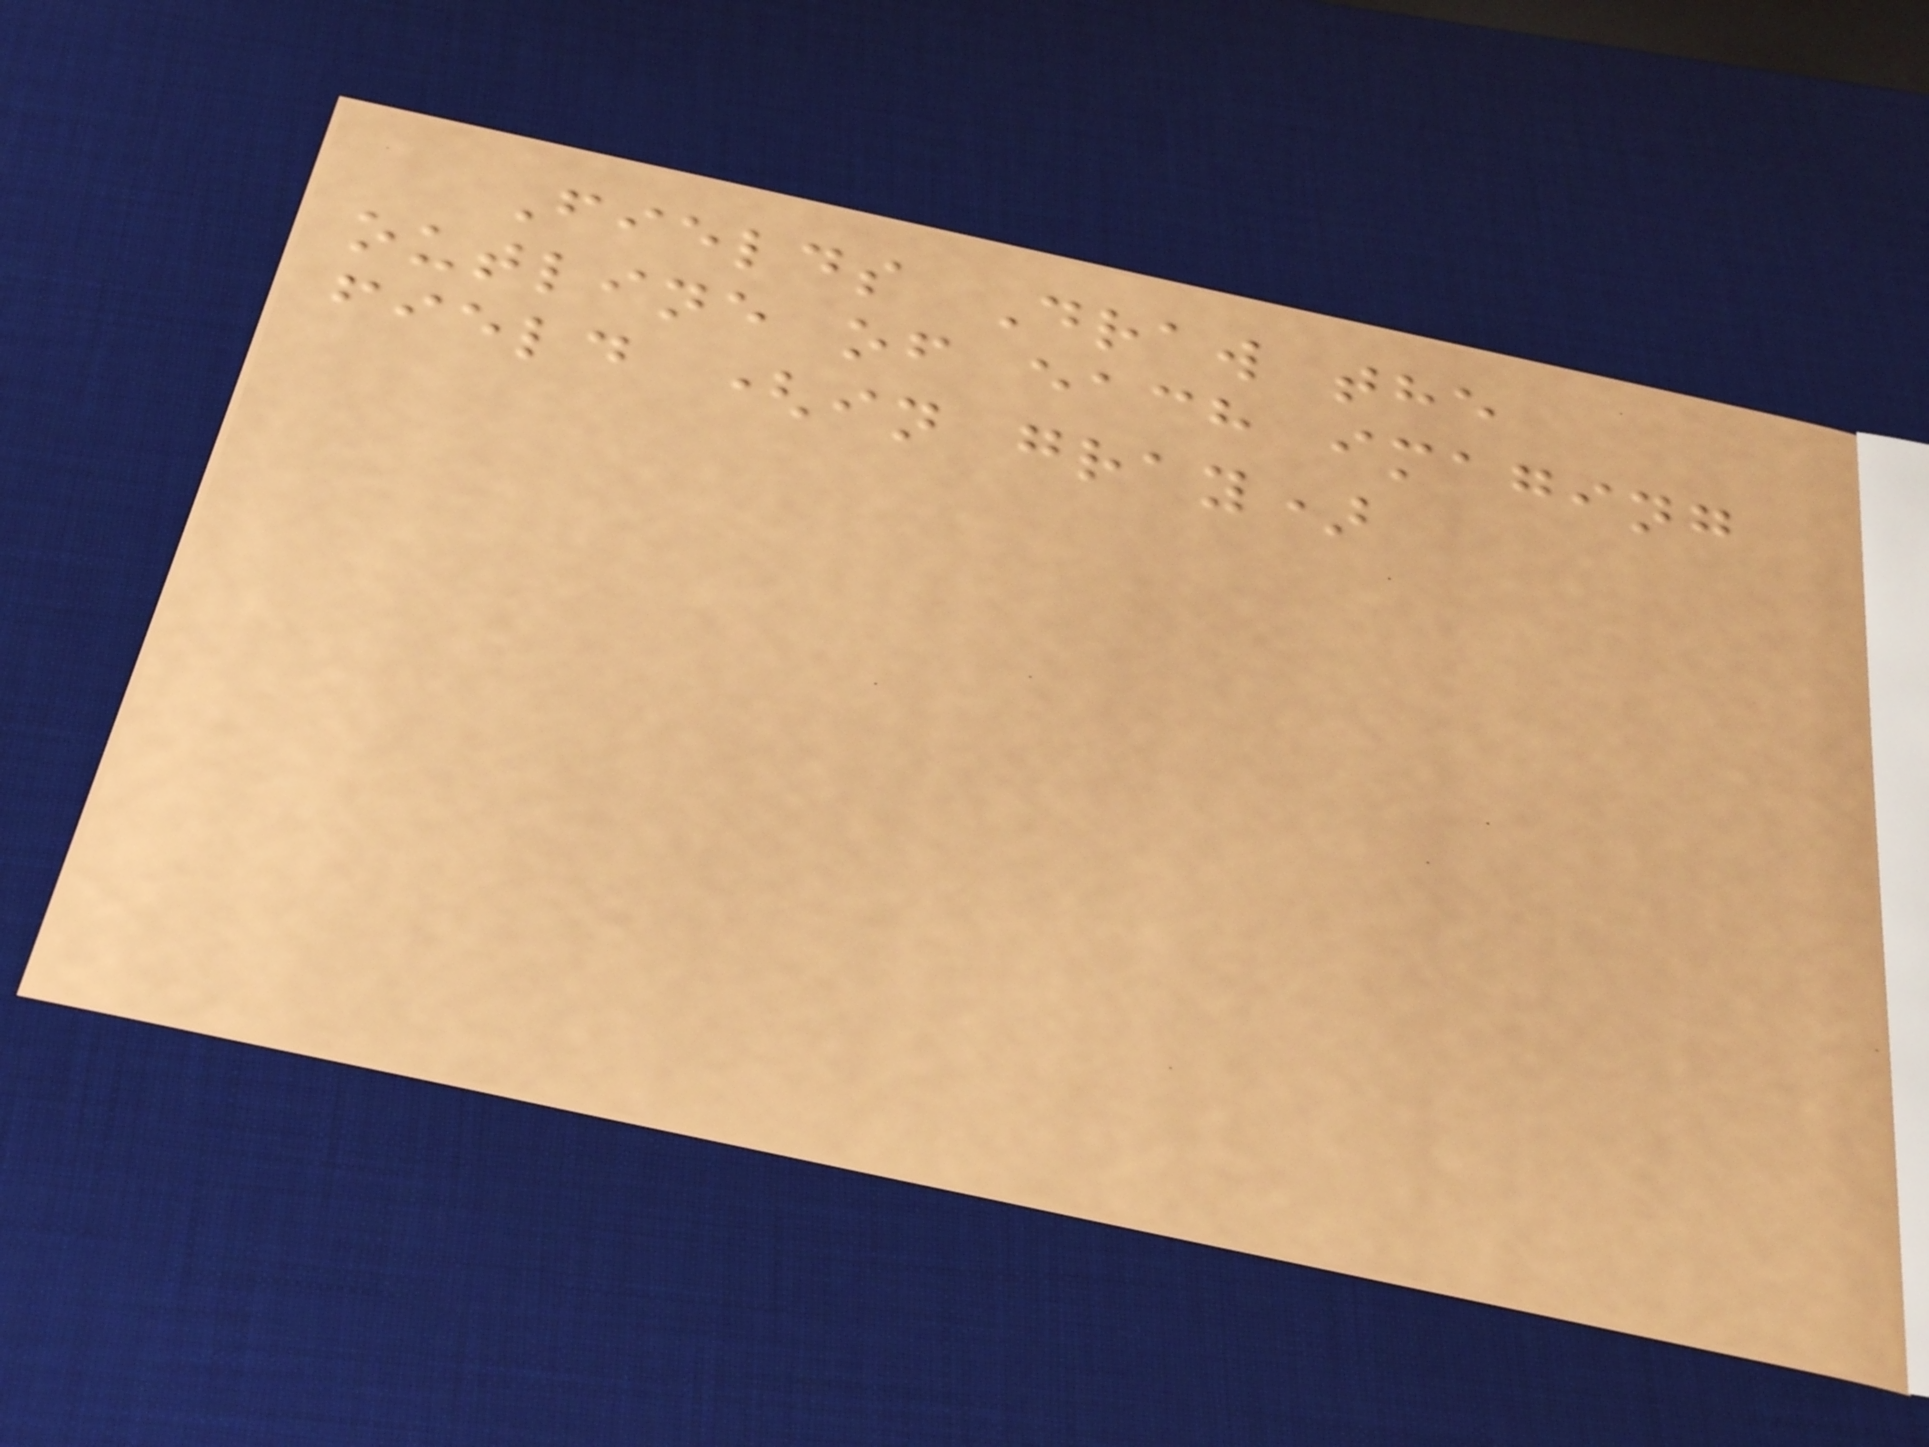Fields Draw the
outline of each imaging
field (in gray)
